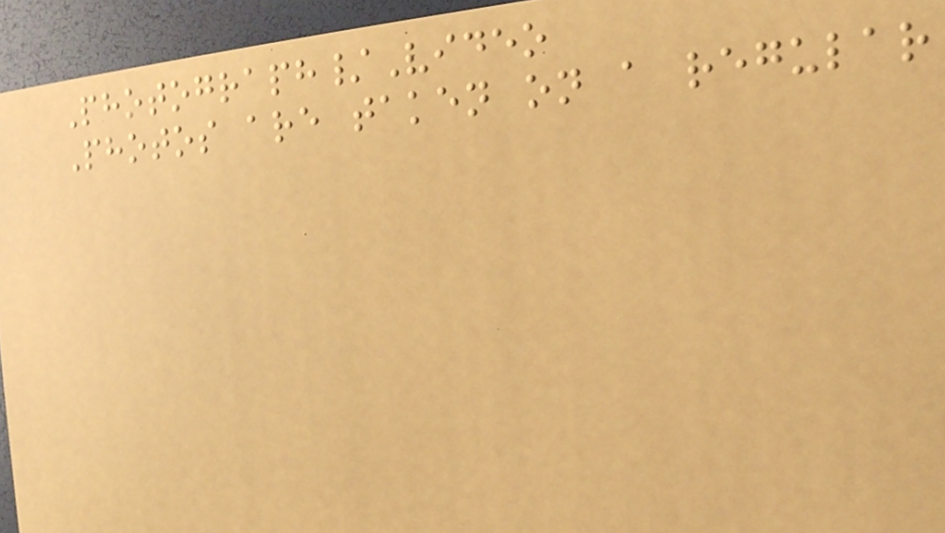Photograph/Video
Photos are taken on a regular
